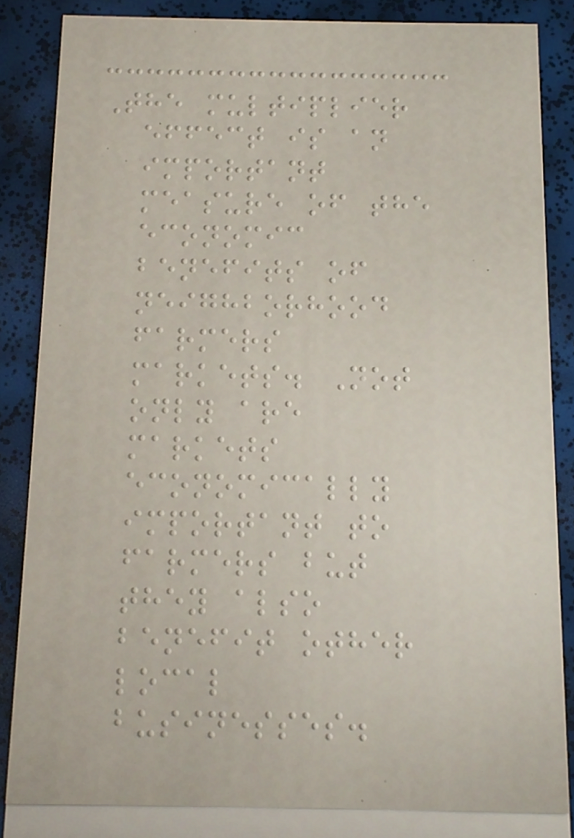The multiplier
effect is an
important
measure of the
economic
benefits of
neighborhood
farmers
markets. Not
only are
markets
economically
important to
farmers but
they also
benefit other
local
businesses.
